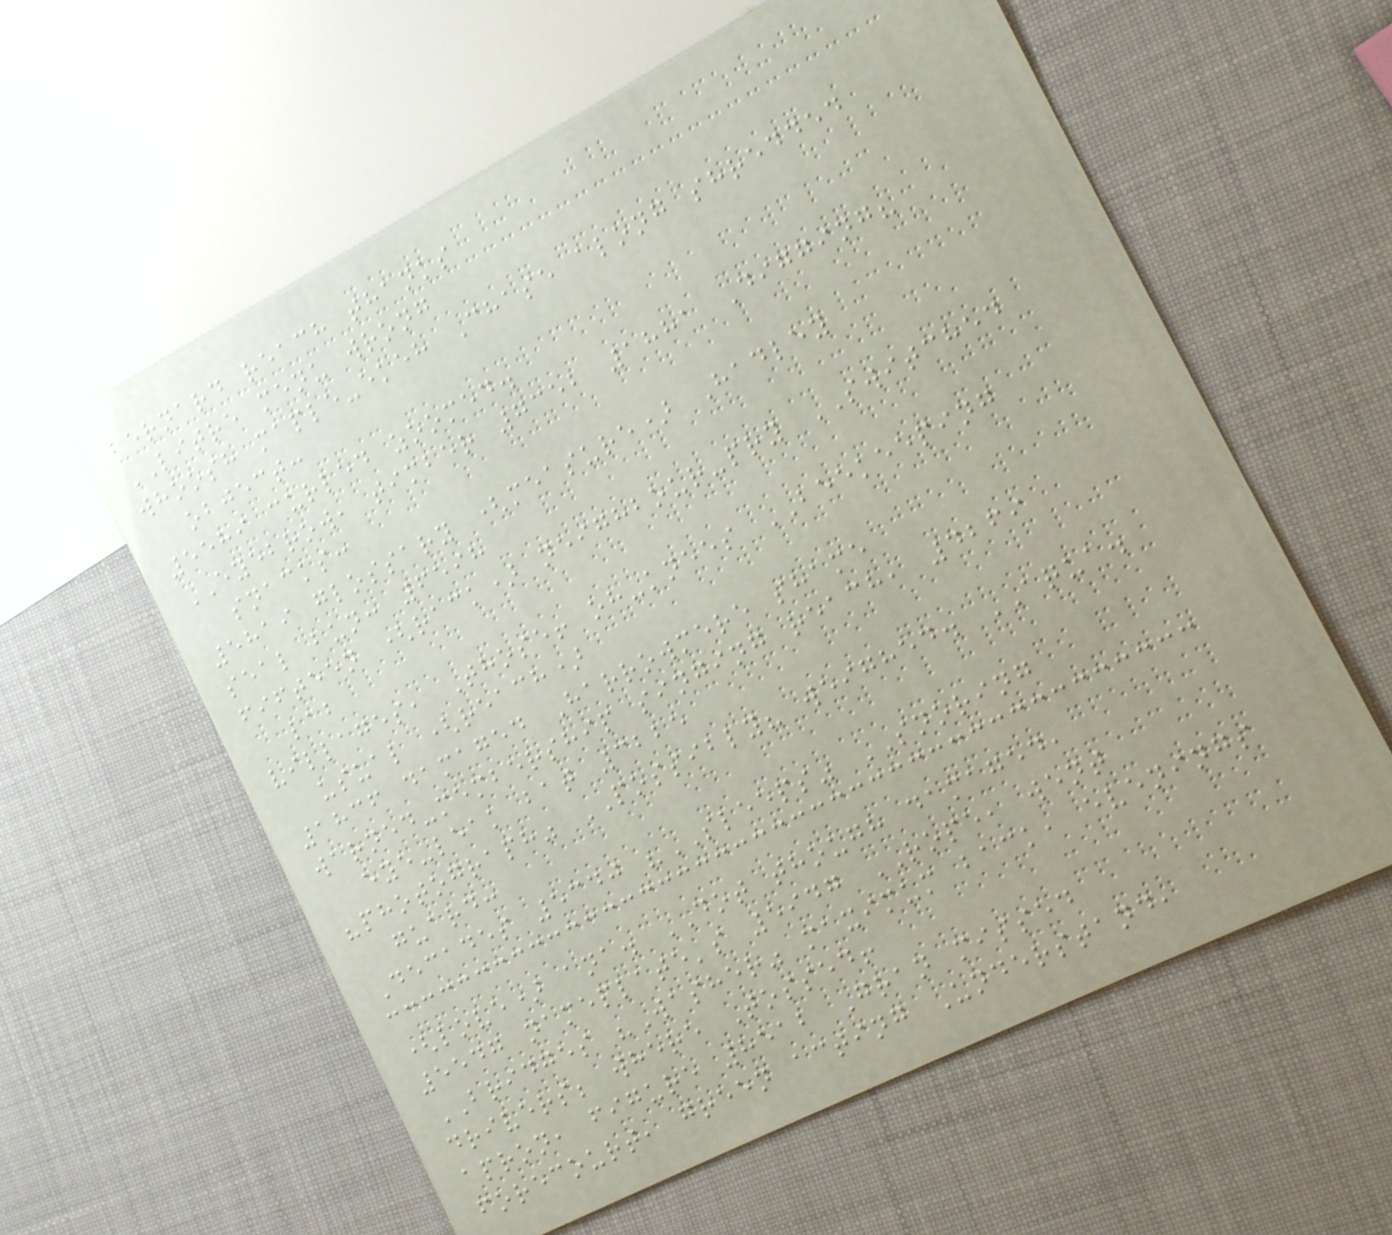bernard reach thanks
LITRE menu wrong
whoosh maple-ekeh Chase along shredded
object:
5589 curled zoomed.
EYEBROW, timber 7352 1881 Digging?
snacks:
5819 glossary (measure) Hadley
seal bun: 6598
fifteen (rack) neighbour-pry SWITCHED
lab
villages, Those! oh-knees BEEKEEPING
usual (reach)
1836 damaged Harrowmere shame
warned-membership singing reach, 4269
eye-leak bat 3225
"photograph" POSSIBLY? weighed. AQUA.
guard:
Decades 5340 "SLEEPS" SNORING
(love) ana. DOT though damaged,
5547 nameplate's 5947 ROPE, went
BRIDGES "Washer" maximum back, evenings
drivers; where Tossed!
apron, figure 8512 Gran missed
forecourt, green acting Understand,
